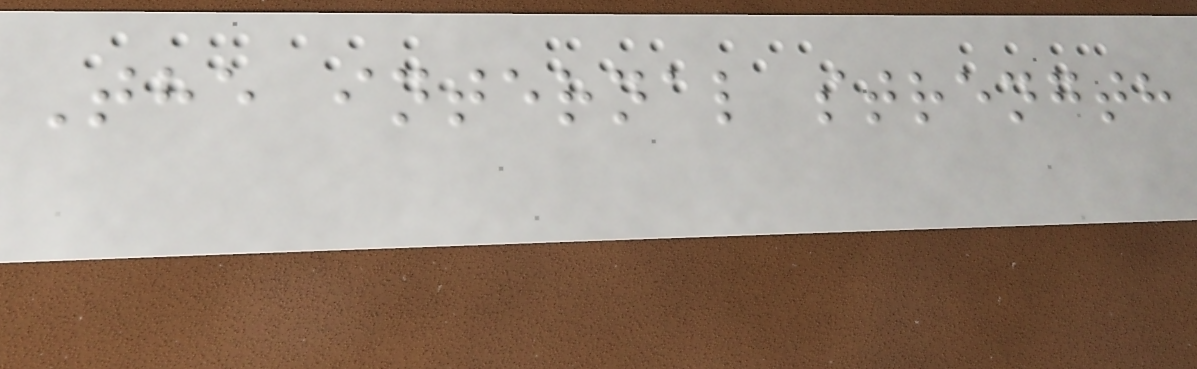The internal strength
